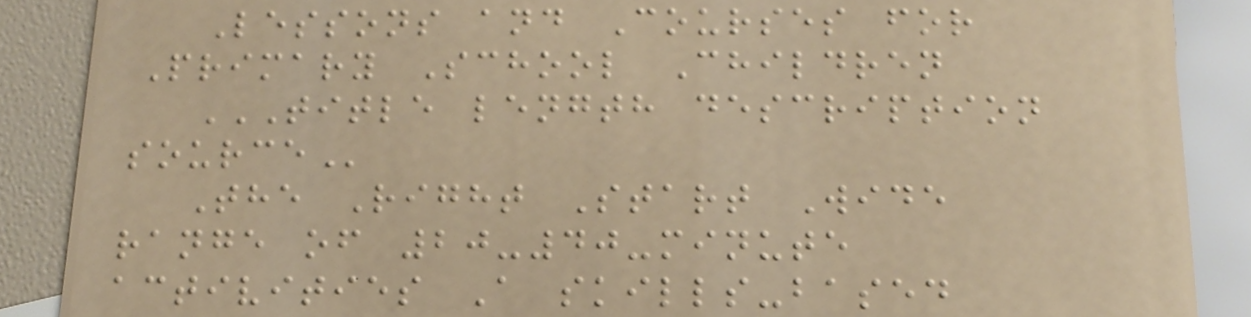Lessons and Courses for
Primary School Children
TITLE LENGTH DESCRIPTION
SOURCE
The Right Start Wide
range of 20-40-minute
activities A skills-based
